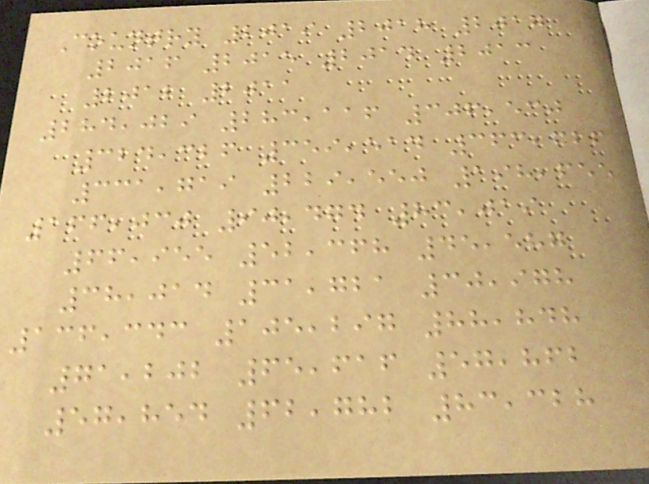Country 2019 2018 2017
2016 2015 2014 2013
2012 2011
284,029 283,116 306,530
324,326 359,514 363,626
331,719 229,550 198,655
166,030 90,474 83,019
66,955 52,368 45,587
38,014 31,721 30,978
136,343 105,297 88,848
71,202 65,616 57,862
57,854 62,782 83,328
